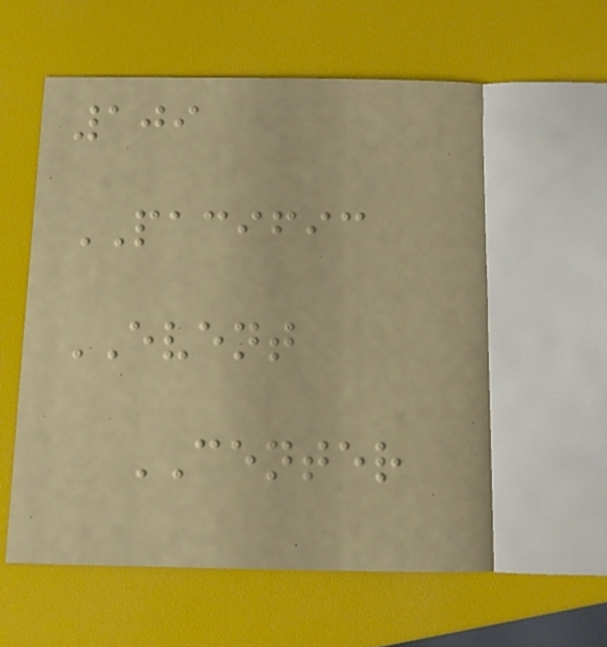109
PACIFIC
EVENT
CENTER
